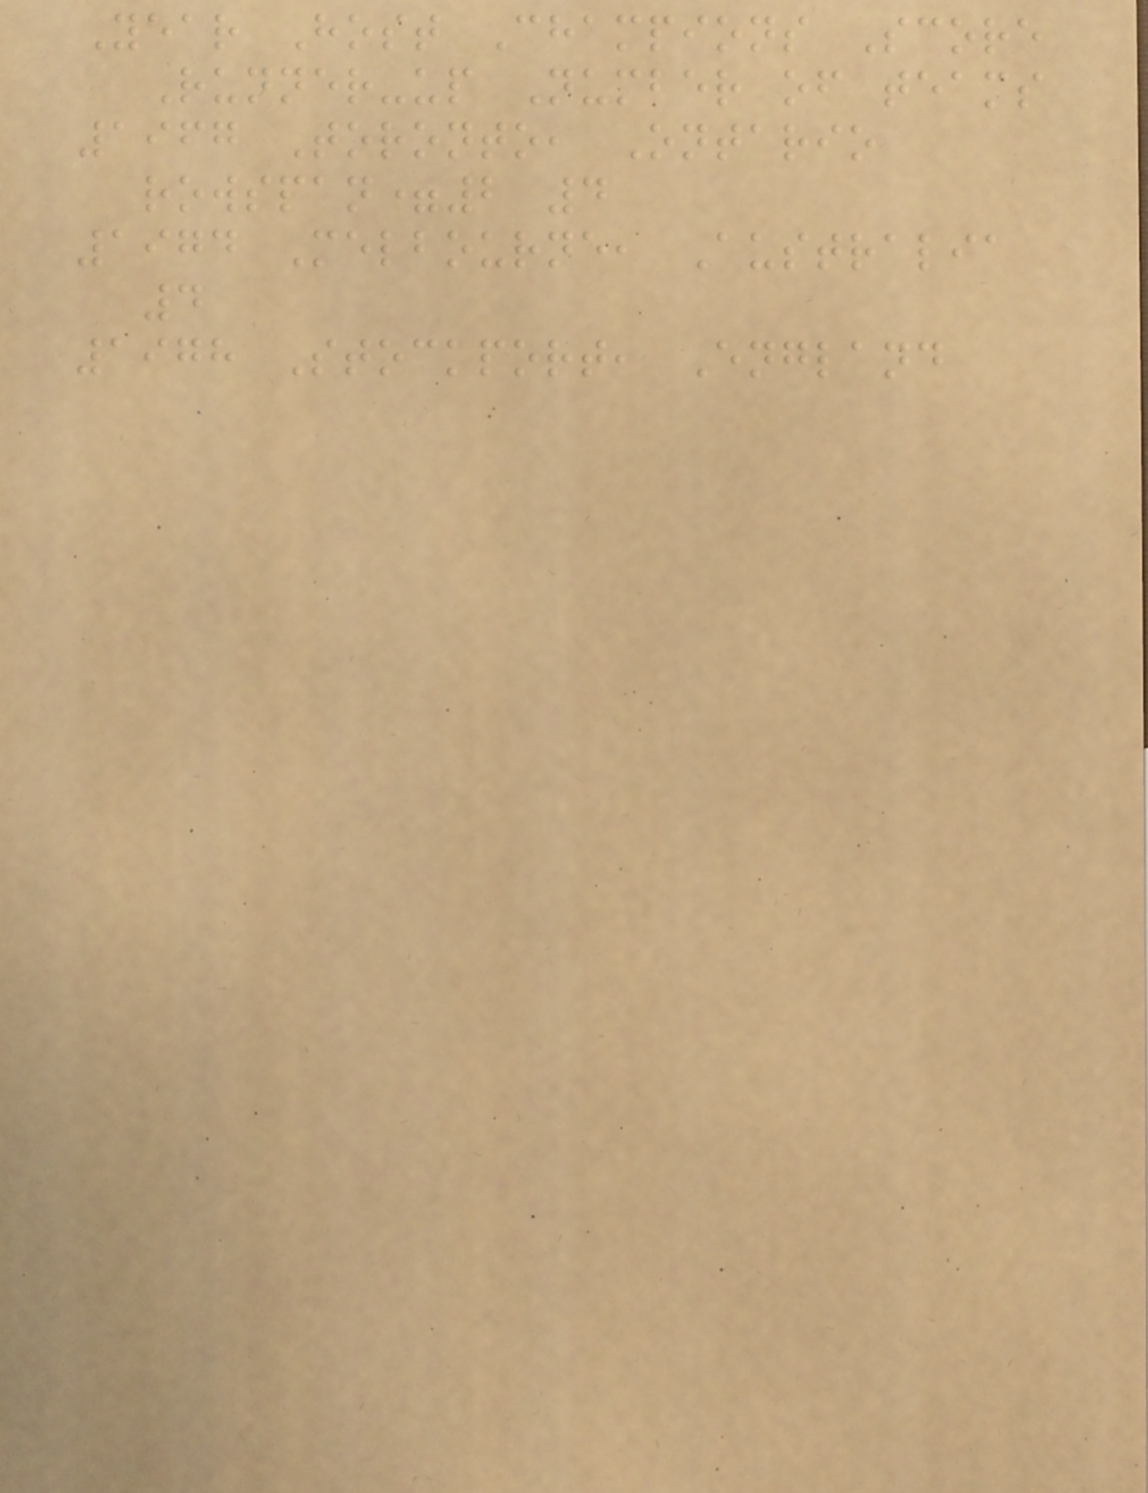Year Host Champions Score
Runner-up Number of teams
1967 Toronto, Ontario
rowspan=2 4
1974 Melbourne, Australia
4
1978 Stockport, England
